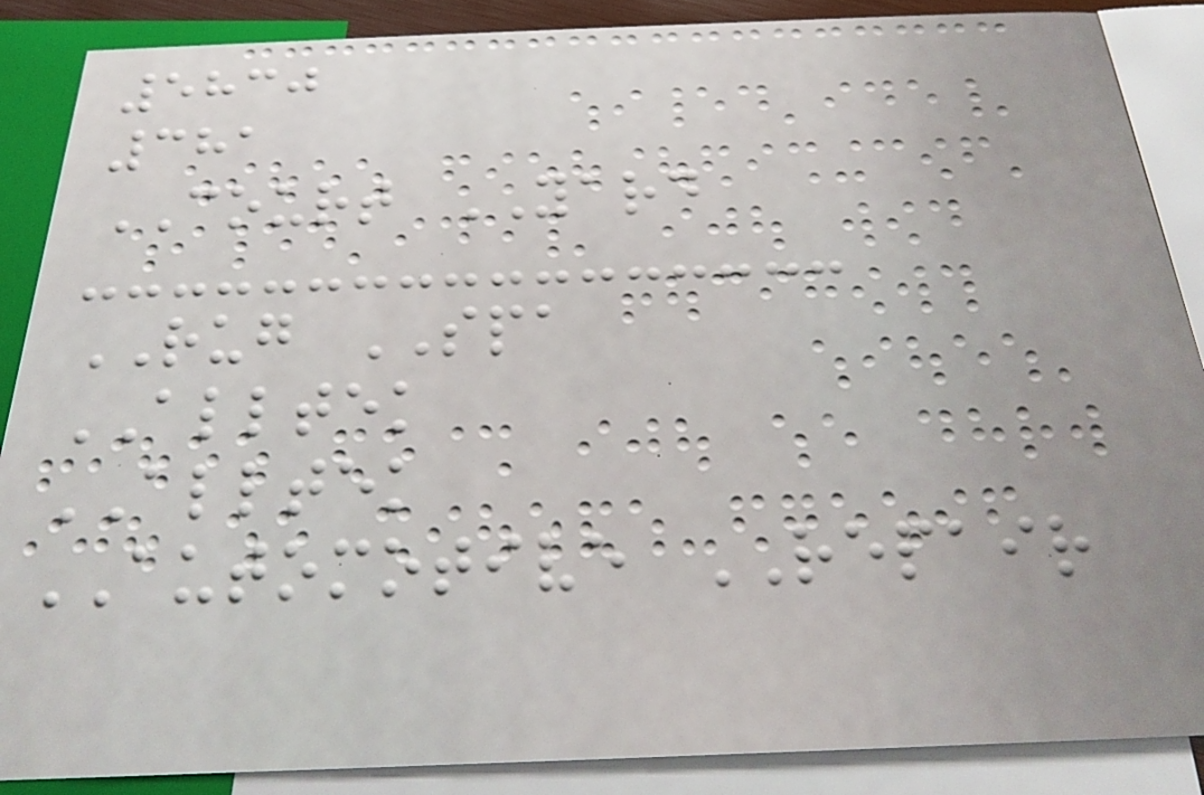5830
381
COURT YARD
RUG SPA
ALLTEK
ALLTEK
AUTOMOTIVE REPAIR
